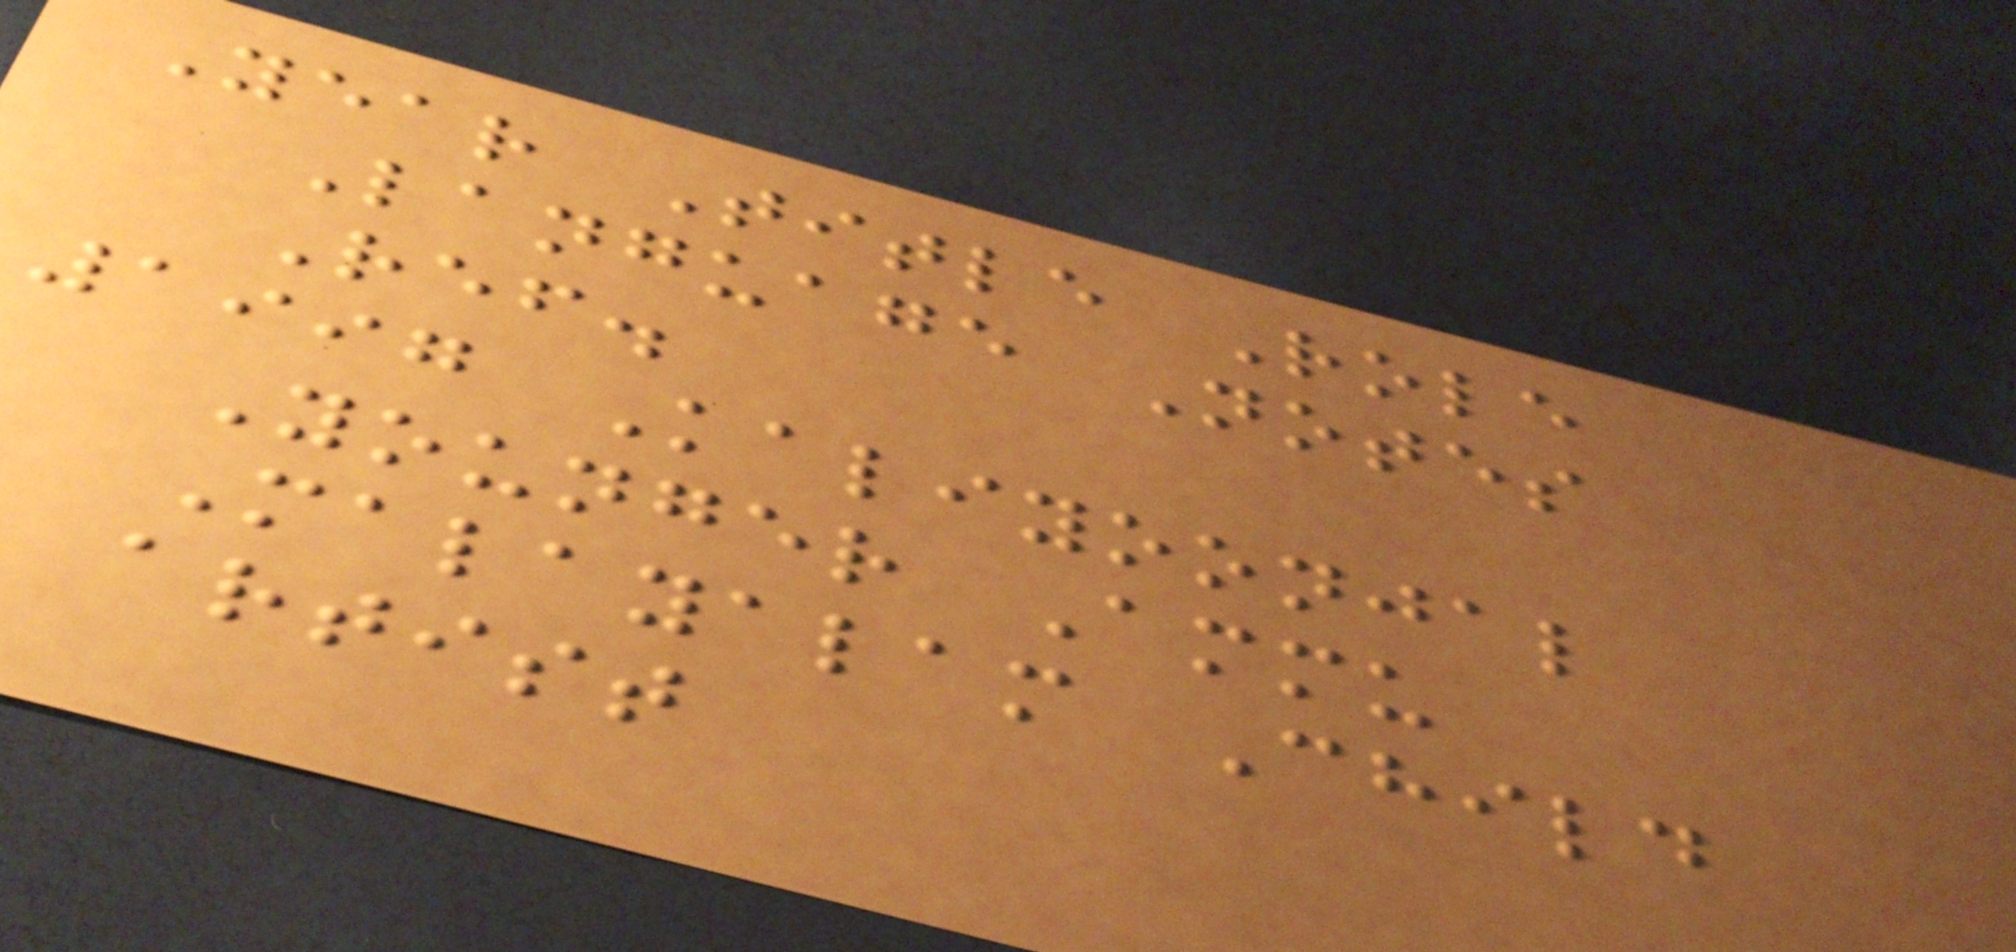Year Title Role
Language Notes
Ref.
1997 Kaliyoonjal
Younger Ammu
Malayalam Child
artist
